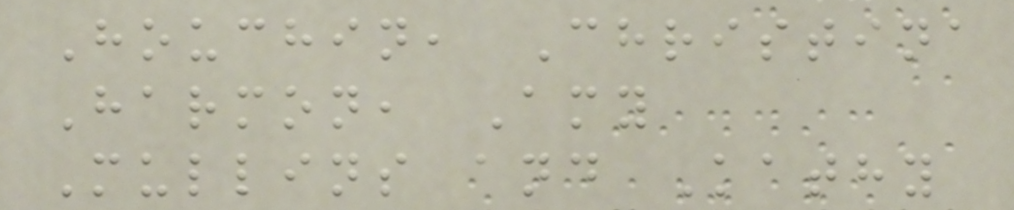Houchin, Christina
Harmon, Amy
Mullins and Kathy
